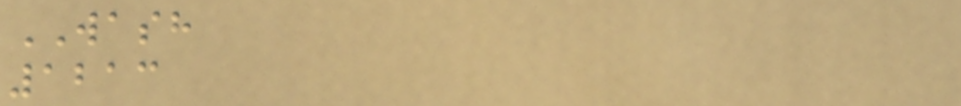WASH
1213
